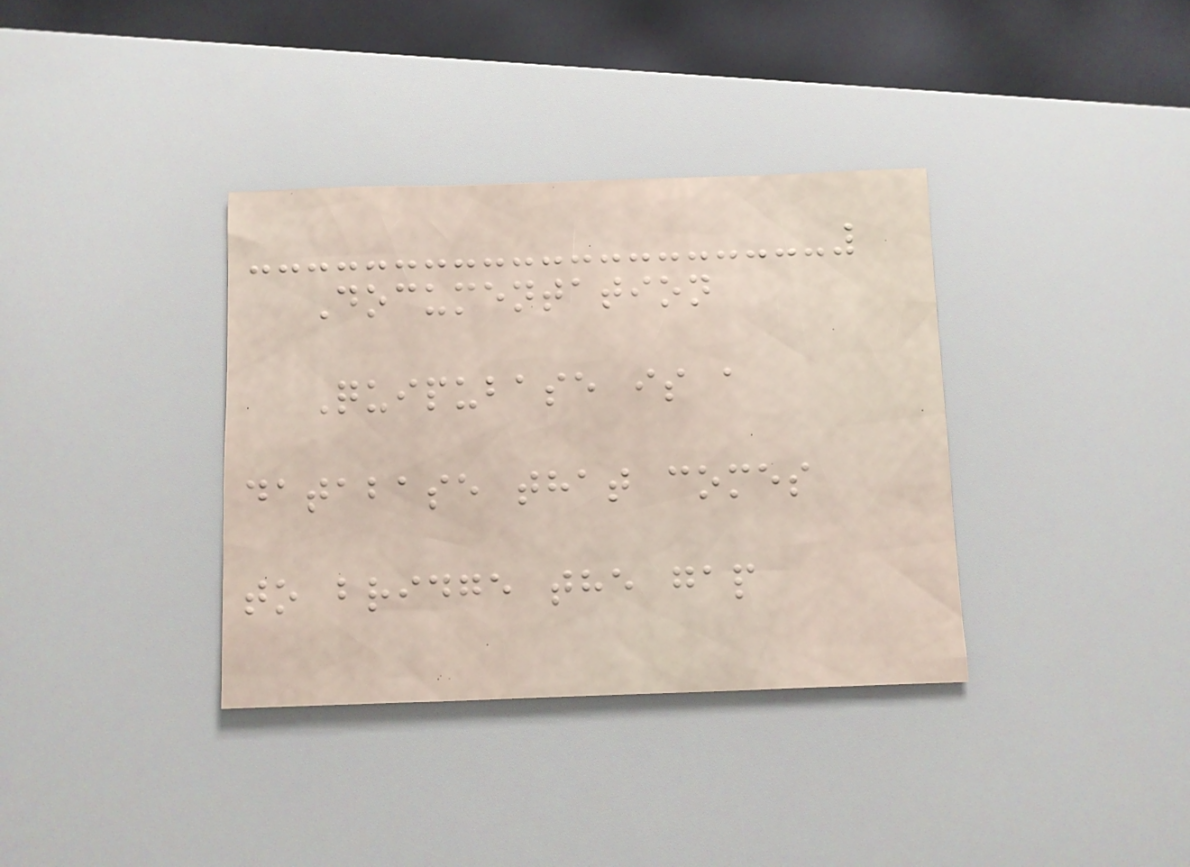Documentation
Quipubase is a
database that comes
to bridge the gap
